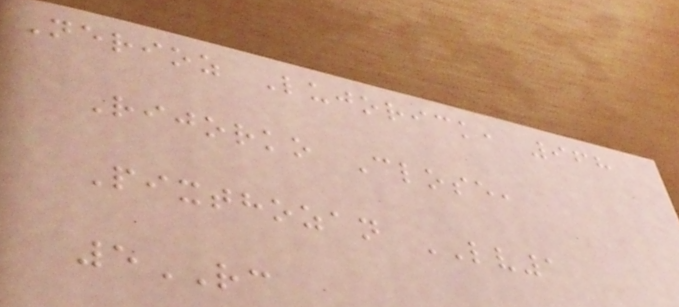Nerioz Lujorick, 968
Rijorko Close,
Pixthozan LV1
5RC
